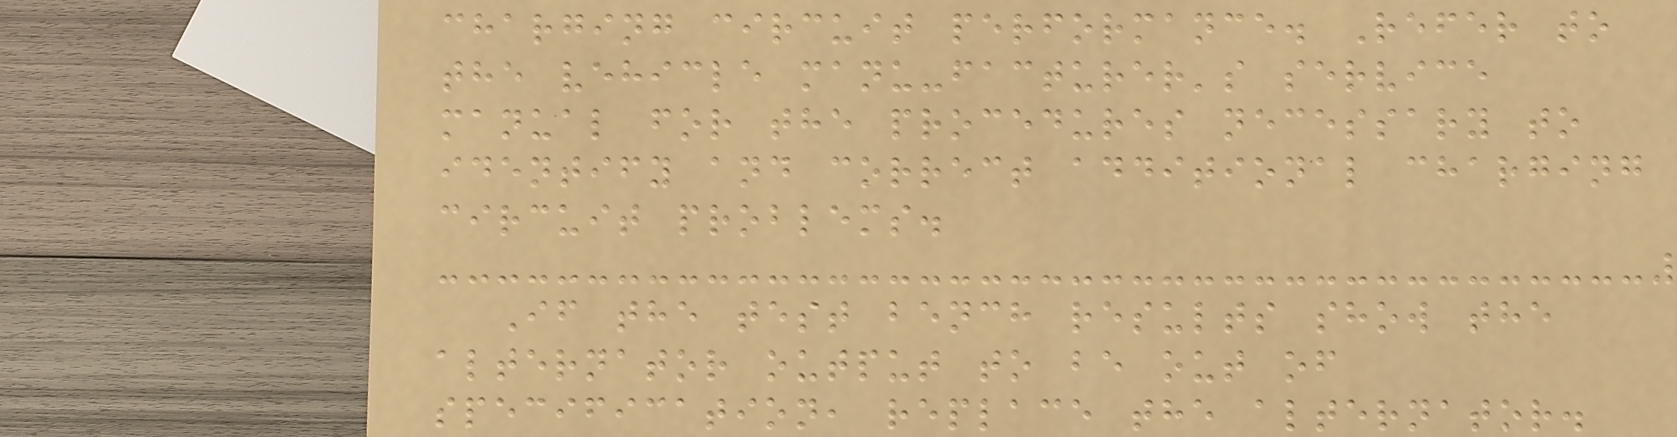charging circuit performance. Refer to
the vehicle manu-facturer's service
manual for the procedures necessary to
identify and correct additional charging
circuit problems.
If the test bench results show the
alternator output to be out of
specification, replace the alternator.
